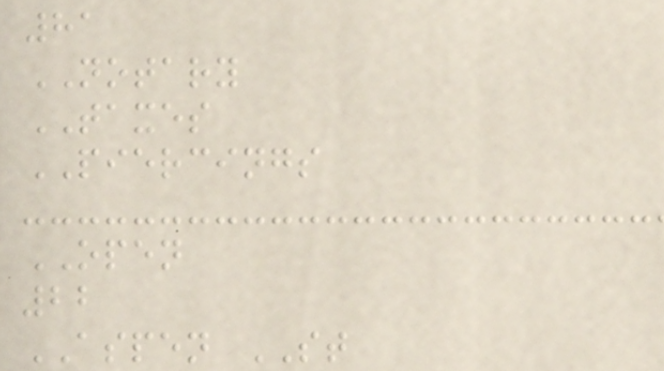81
NOTARY
TAXES
PIERCINGS
OPEN
22
ASPEN ST
